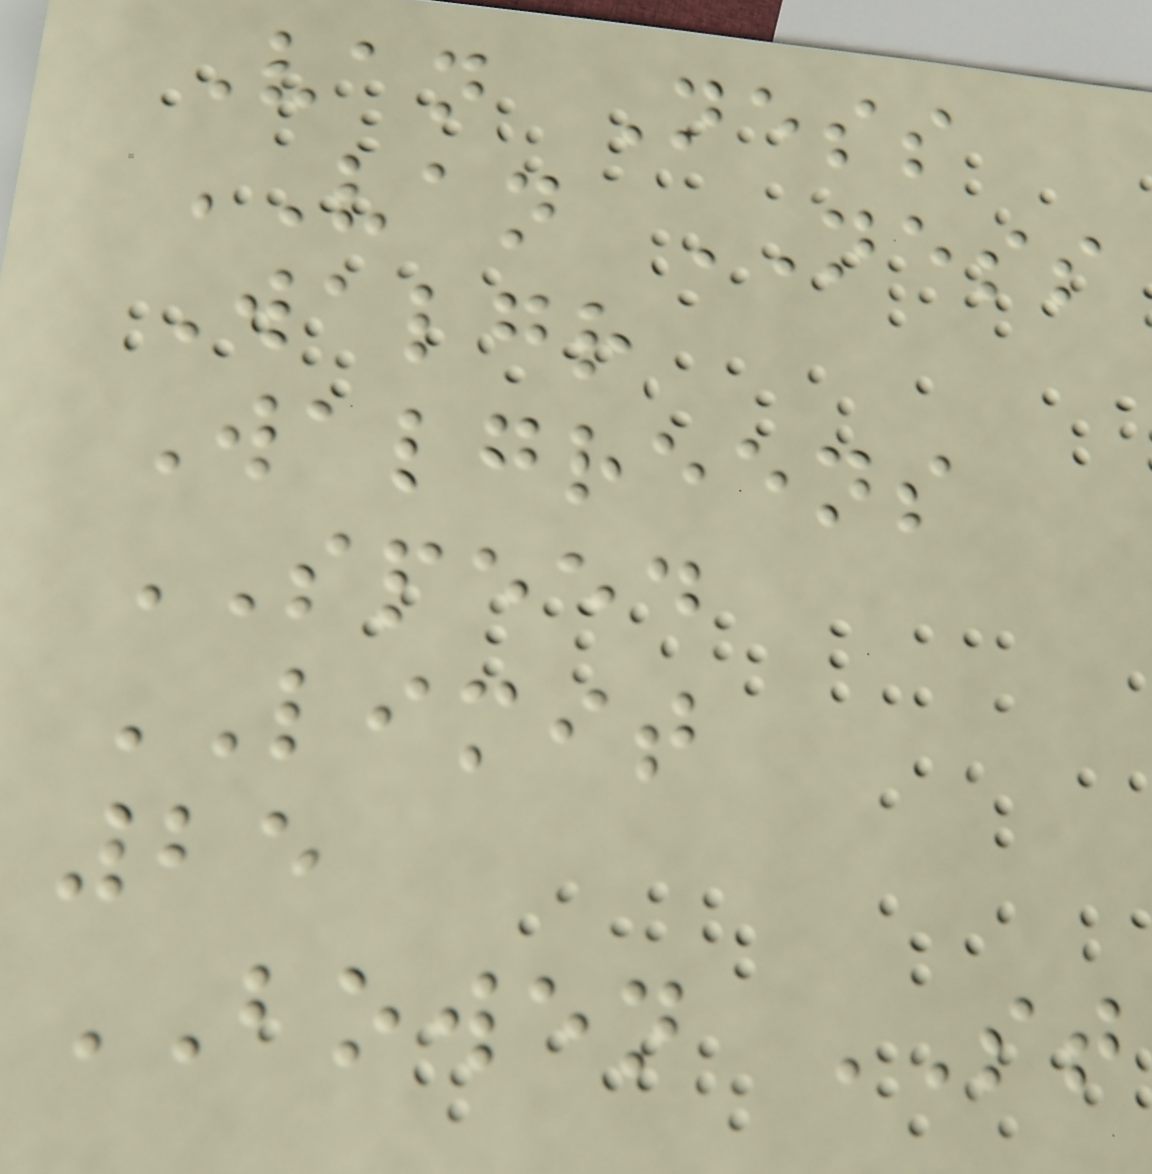Van Ness
VAN NESS
Walgr
Walgreens
SPEED
LIMIT
25
BOWEN ST
